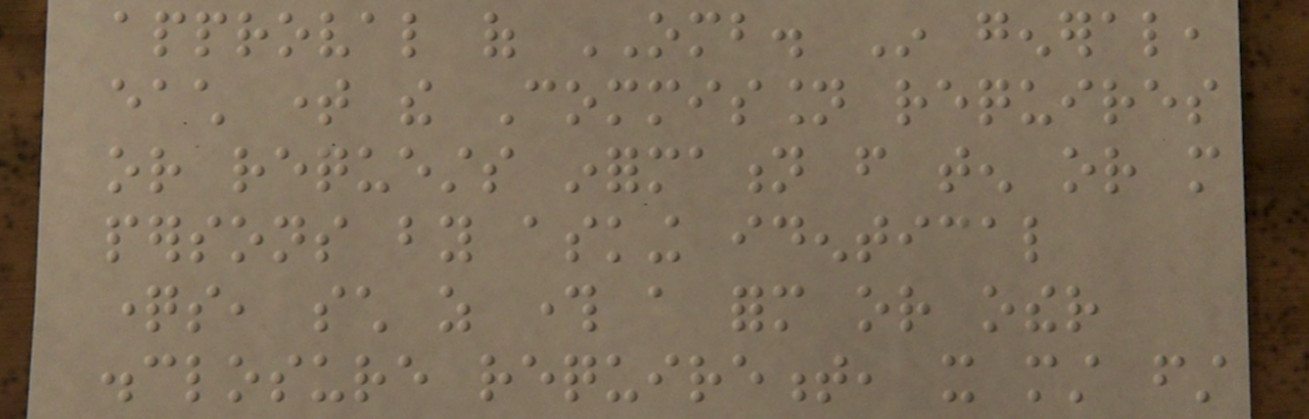approval of OMB. In general,
each time the Commission requires
or requests information from ten or more
persons by asking identical
questions, such as through a form or other
disclosure requirement, it must first
